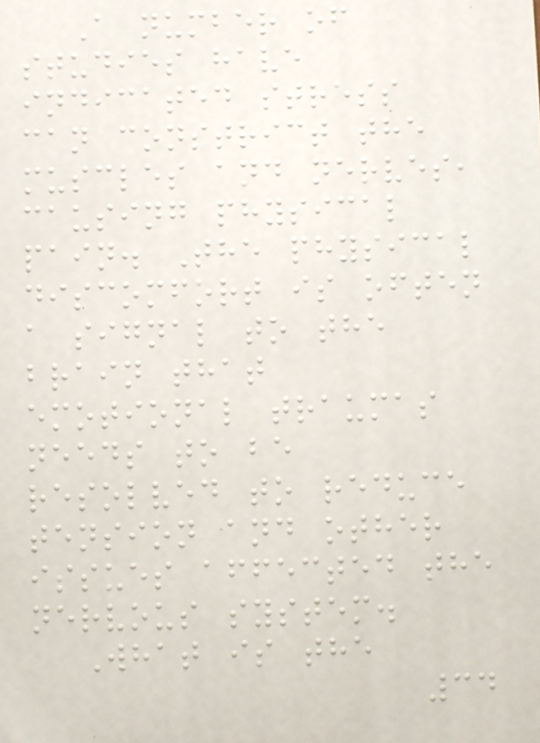A number of
studies have
indicated stress
can constrict the
muscles and nerves,
causing physical
pain. The physical
discomfort is often
a signal to the
brain that
emotional traumas
needs to be
resolved to reduce
tension and other
issues affected the
nervous system.
What is the
34
